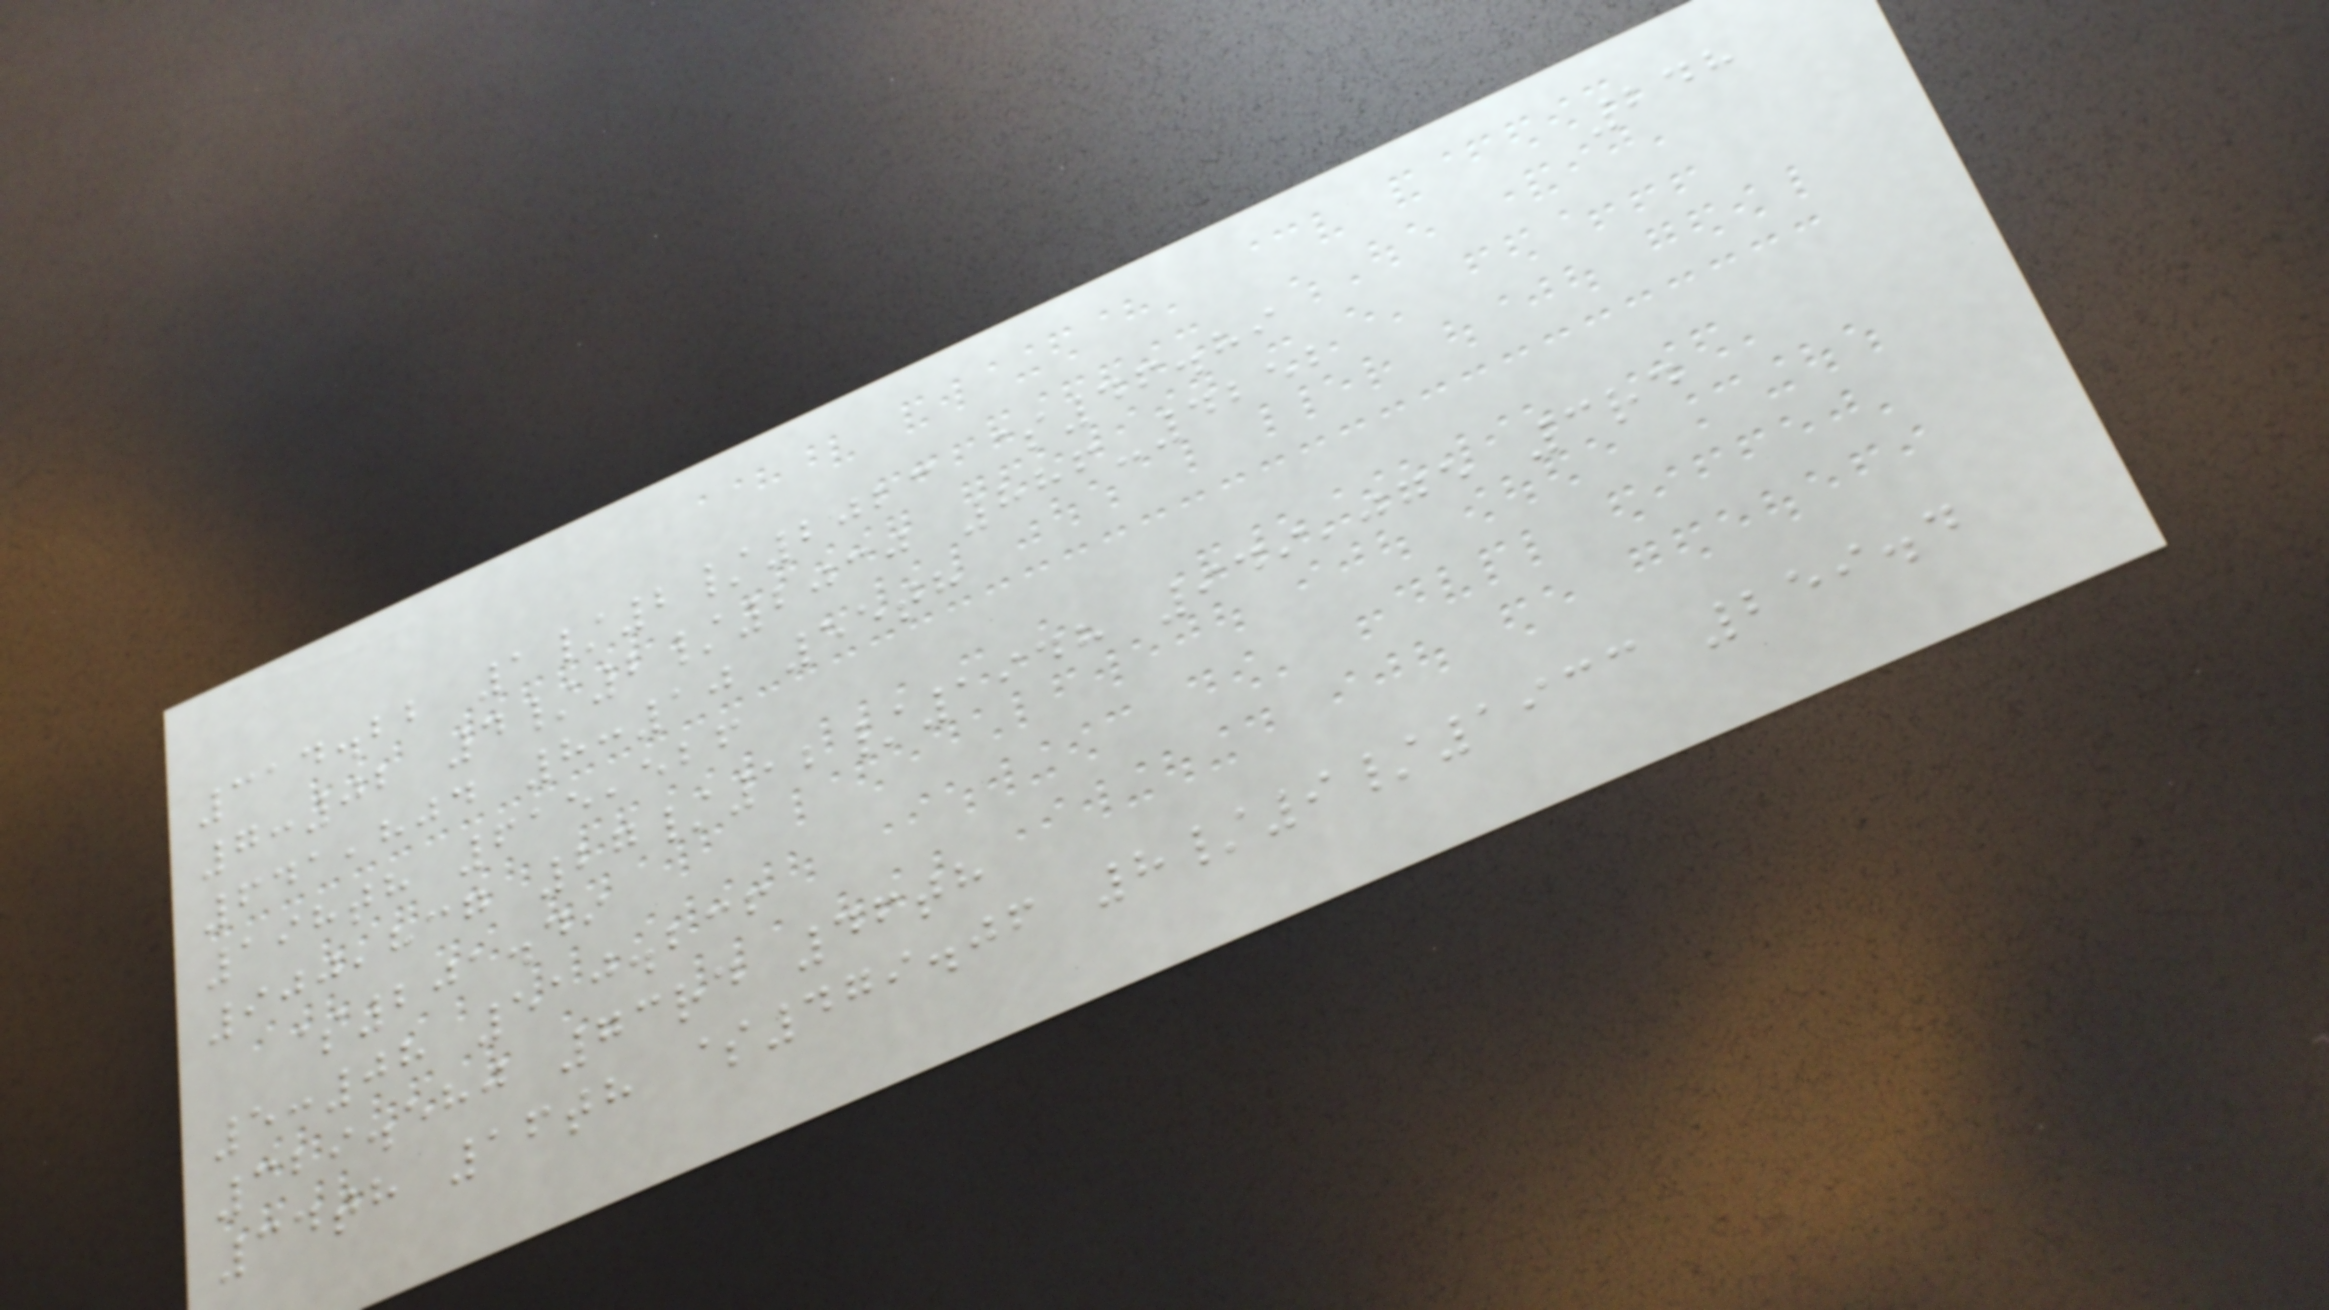248
314.22 1/2/2023 $46.89
7:02 4/2/2030 886-4252
641,804 8:10 55th
198th 615,526
900,837 27/12/1948 949,075 3rd
$201.49
5:08 510.236
329.580 73rd 46th
34th 16th $479.06 8/9/1933 259.4
